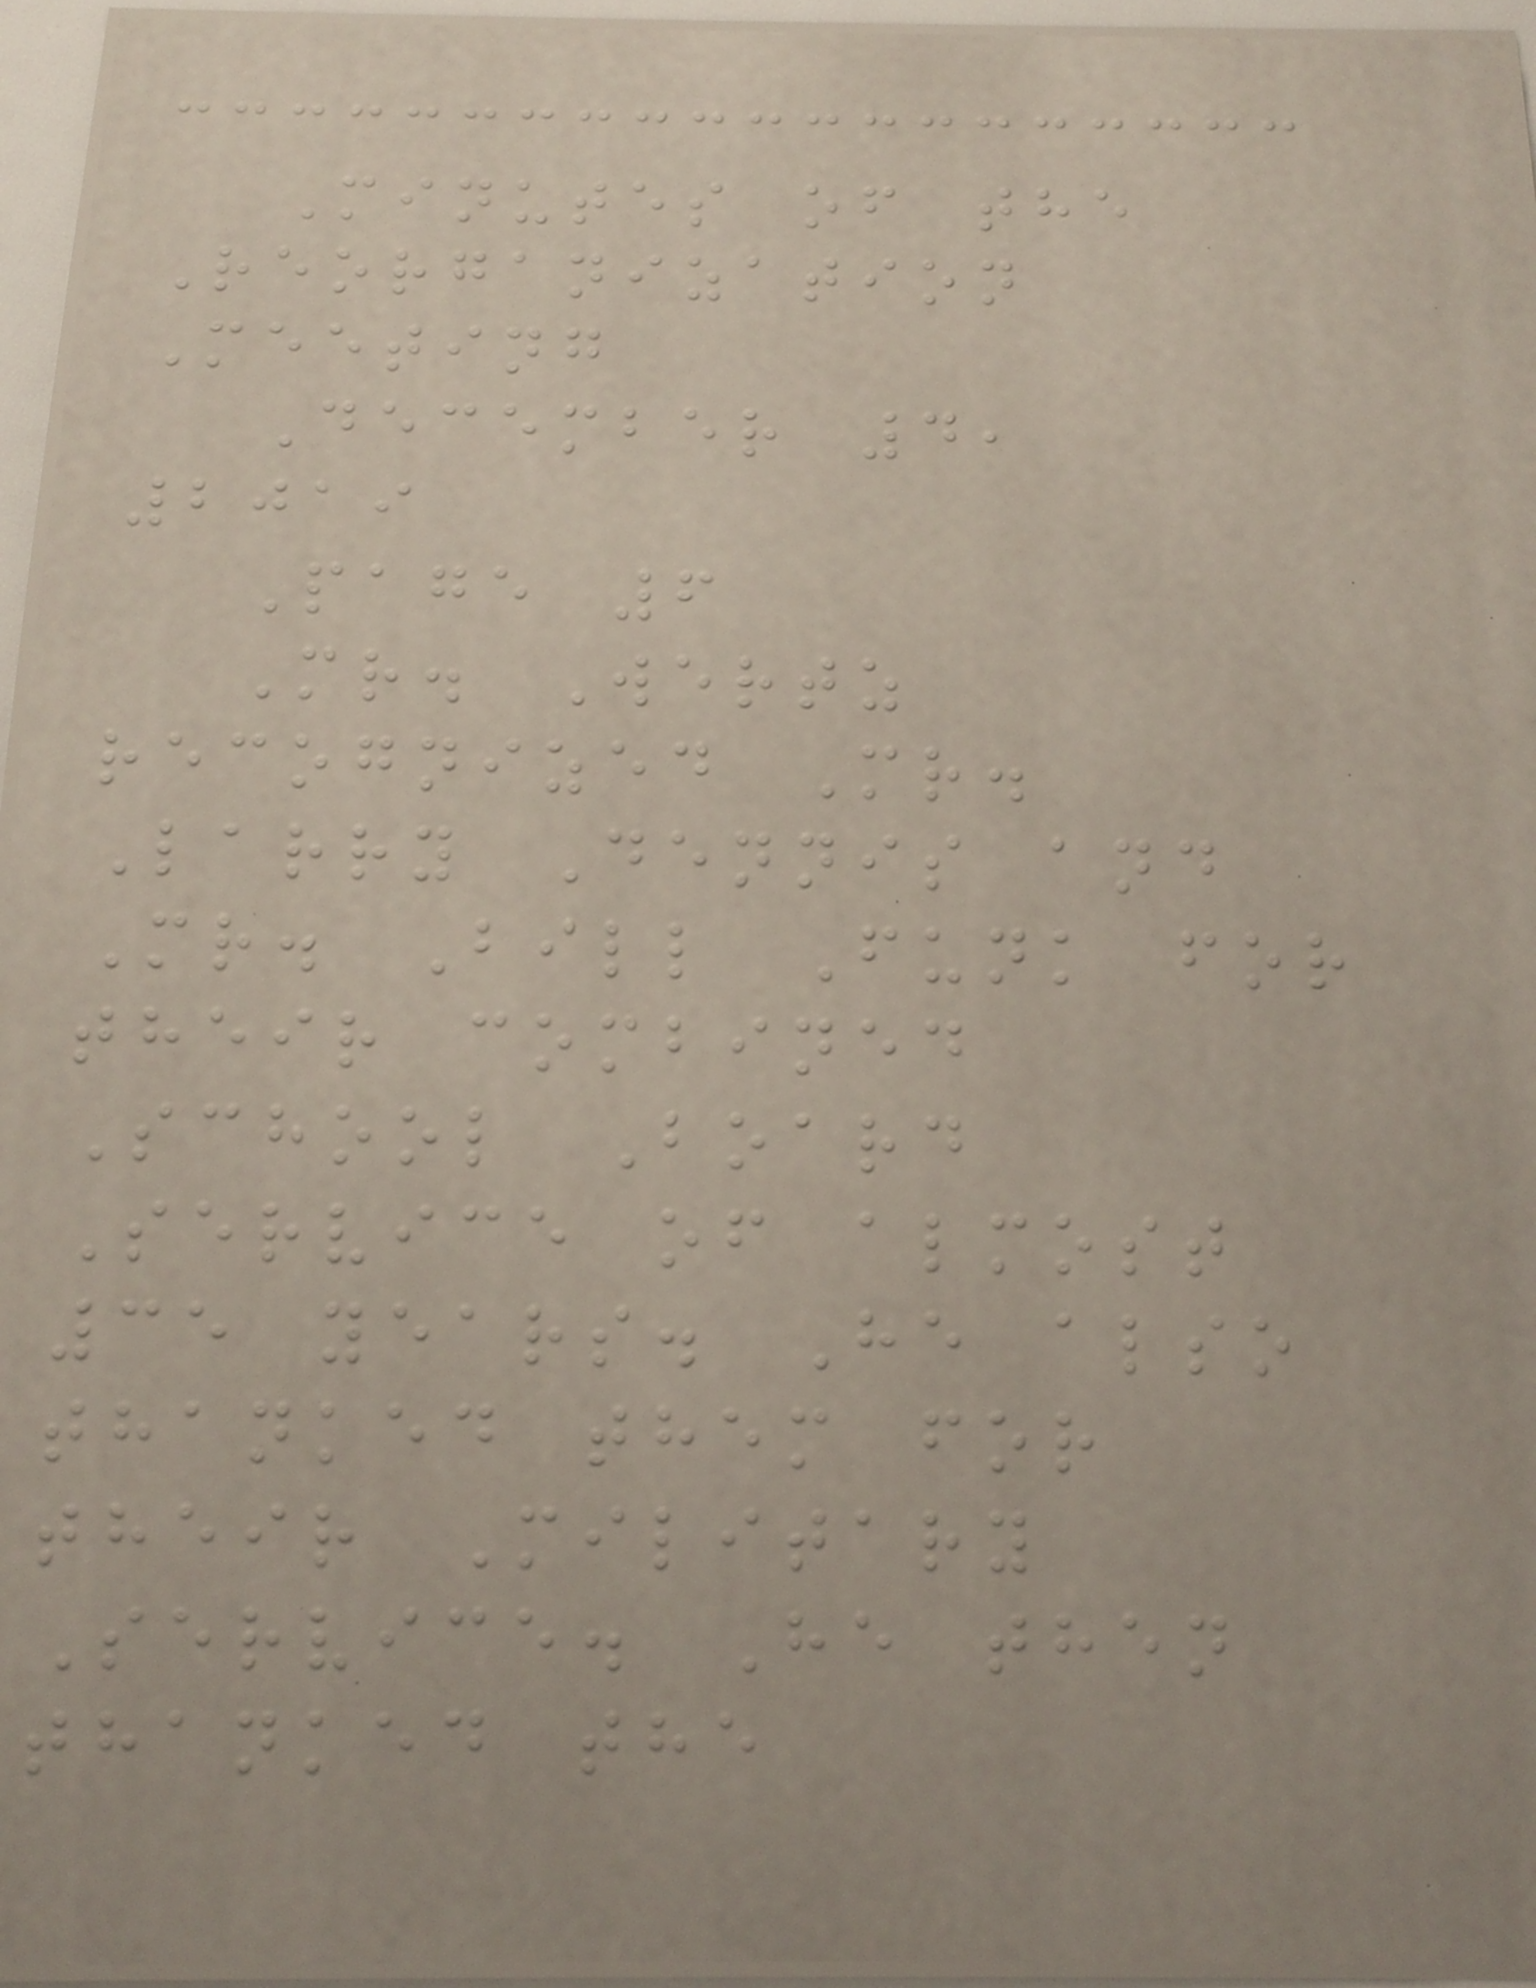Minutes of the
Reorganization
Meeting
December 4,
2019
Page 6
Mr. Wertz
recognized Mr.
Larry Dennis and
Mr. Bill Funk for
their combined
School Board
Service of almost
35 years. He also
thanked them for
their Military
Service. He then
thanked the
